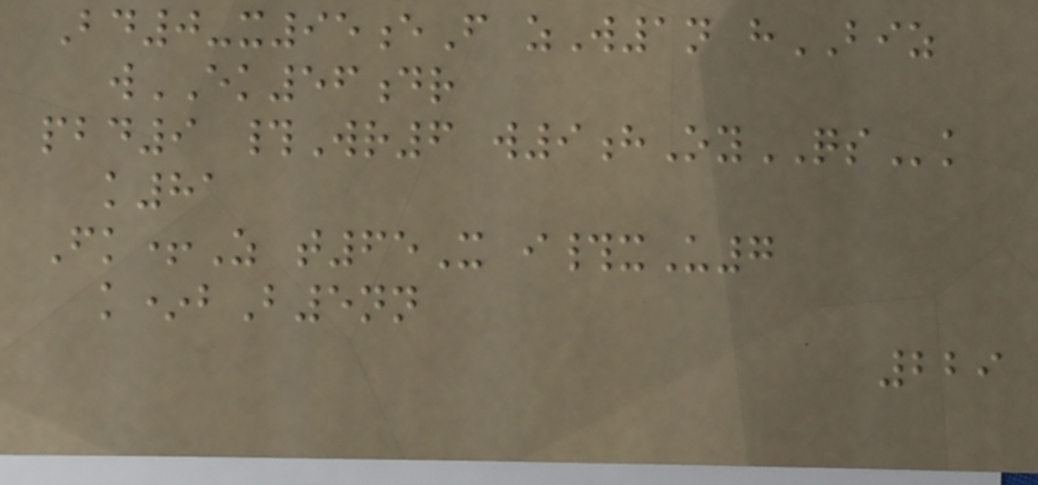Bd0-x95eF zW1n hBIZ
wEK56dr
pbd9 #Wr6 w9hOyQSk
k81
Fk+Z t65X i#xU7
k*bB5nn
229
